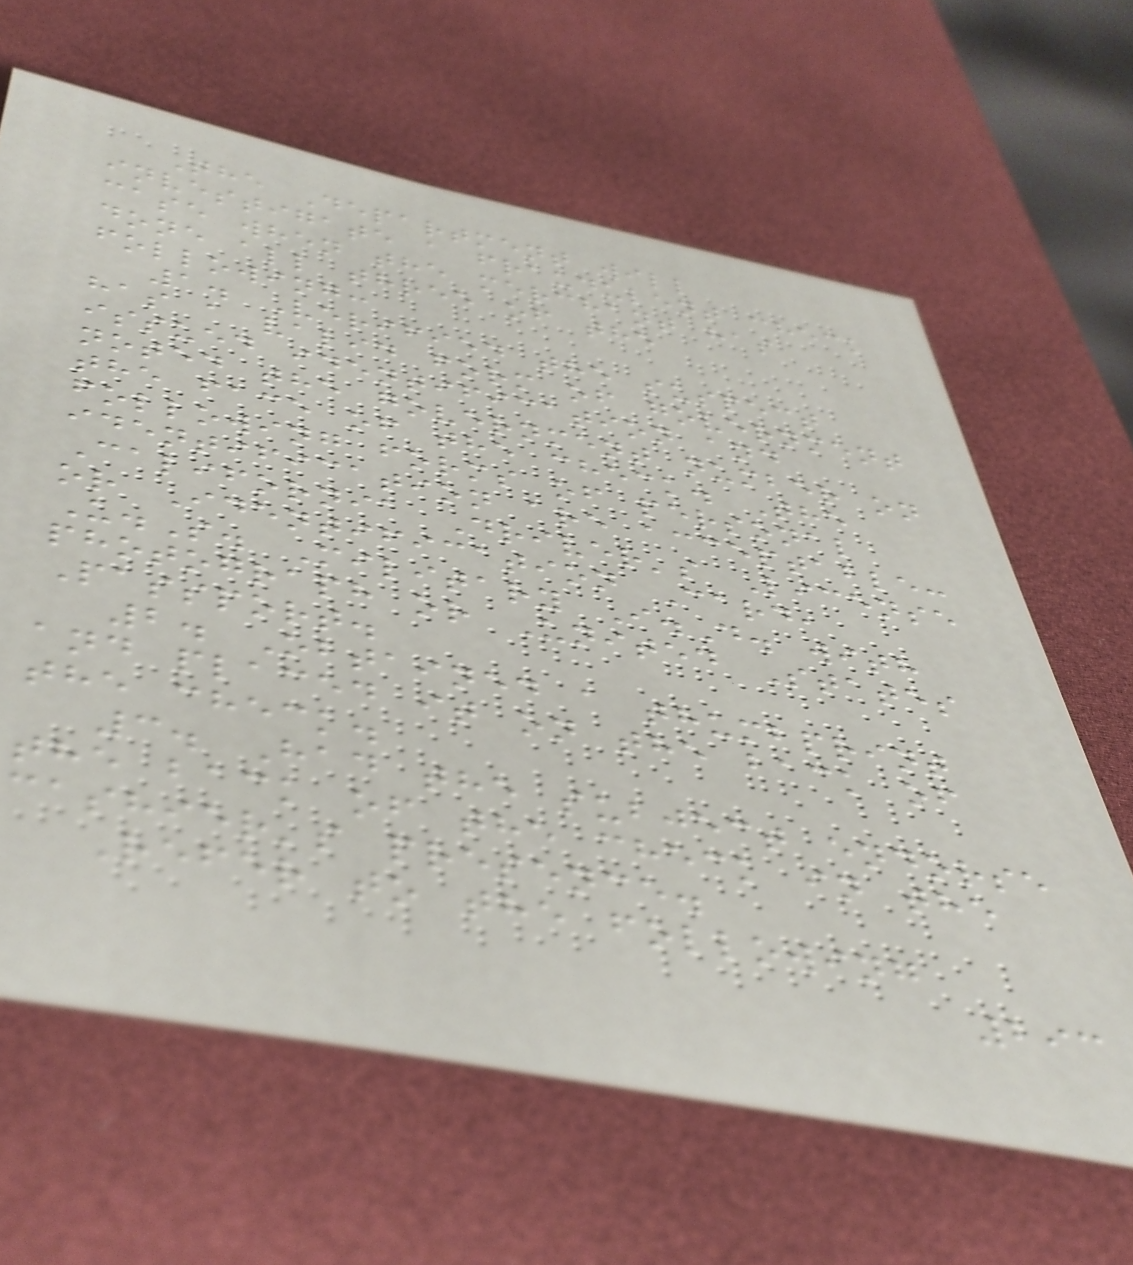The Department will
investigate a fraudulent check
case when the merchant has
done all three of the
following:
1. Verified the suspect
has a valid form of government
issued identification and
noted the government number on
the face of the check. The
following forms of personal
identification are acceptable:
California Driver's License
or Identification Card,
U.S. Military I.D. with
photograph or United States
Passport.
2. Obtained a thumbprint
and placed it on the back of
the check.
3. Had the subject endorse
the back of the check in the
cashier's presence.
Refer to the following
293
